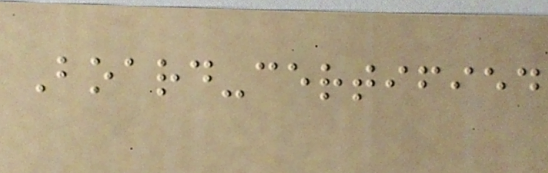Board-certified
